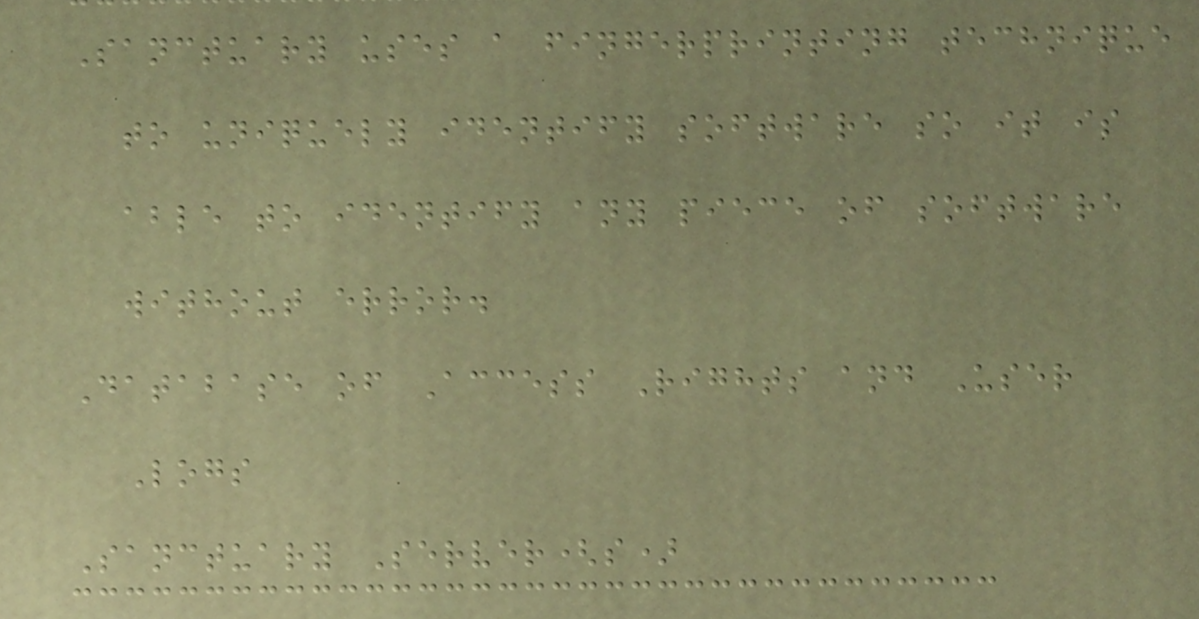Sanctuary uses a fingerprinting technique
to uniquely identify software so it is
able to identify any piece of software
without error.
Database of Access Rights and User
Logs
Sanctuary Server(s)
